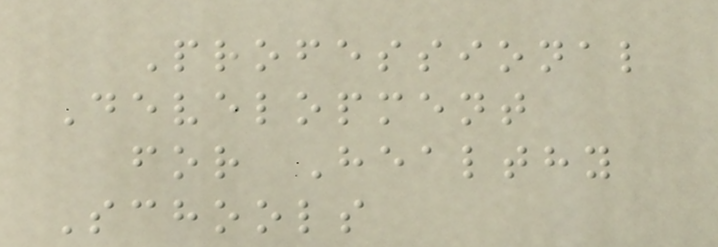Professional
Development
for Healthy
Schools
